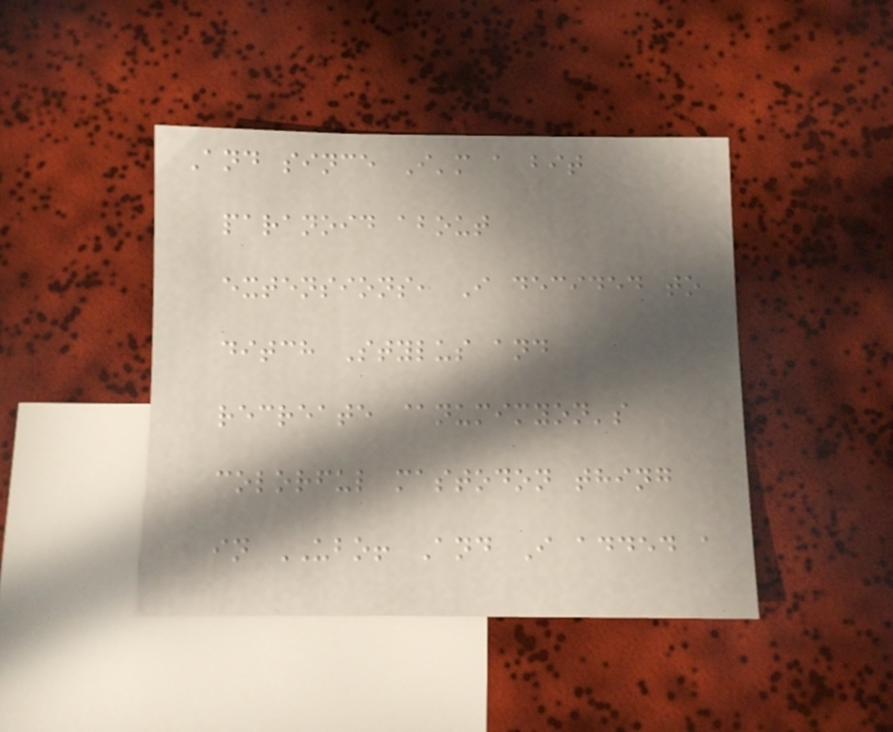And since I'm a bit
paranoid about
extensions, I decided to
ditch Stylus and
recreate @numimyon's
colorful mastodon thing
in UBO! And I added a
